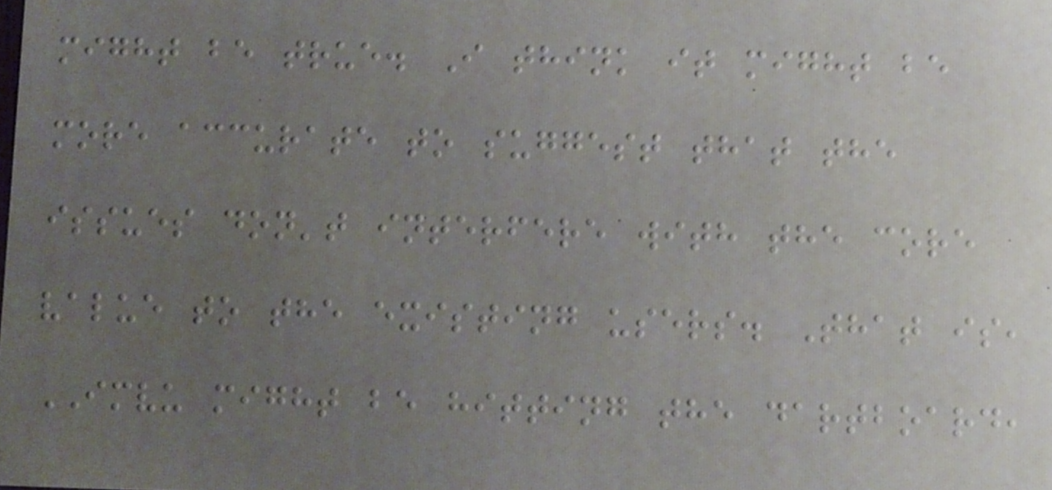might be true. I think it might be
more accurate to suggest that the
issues don't interfere with the core
value to the existing users. That is,
IMVU might be hitting the dartboard,
